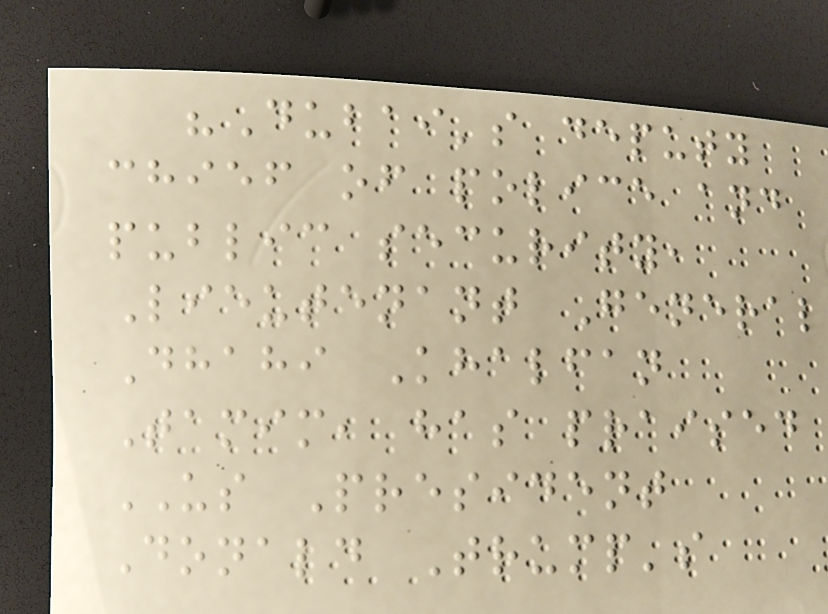"Dubai's deputy
chief of police and
public security,
Lieutenant General
Dhahi Khalfan
Tamim, has praised
US President
Donald Trump's
